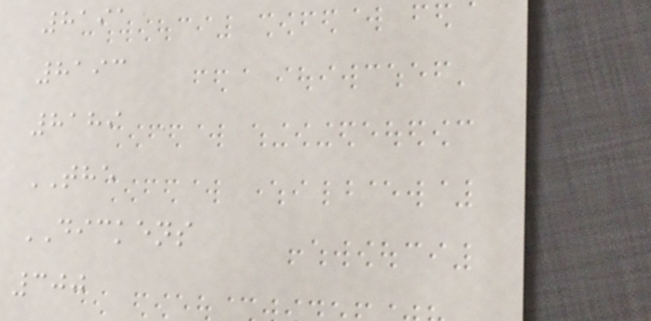8191
8193
8189
THE
DICKENS
300
